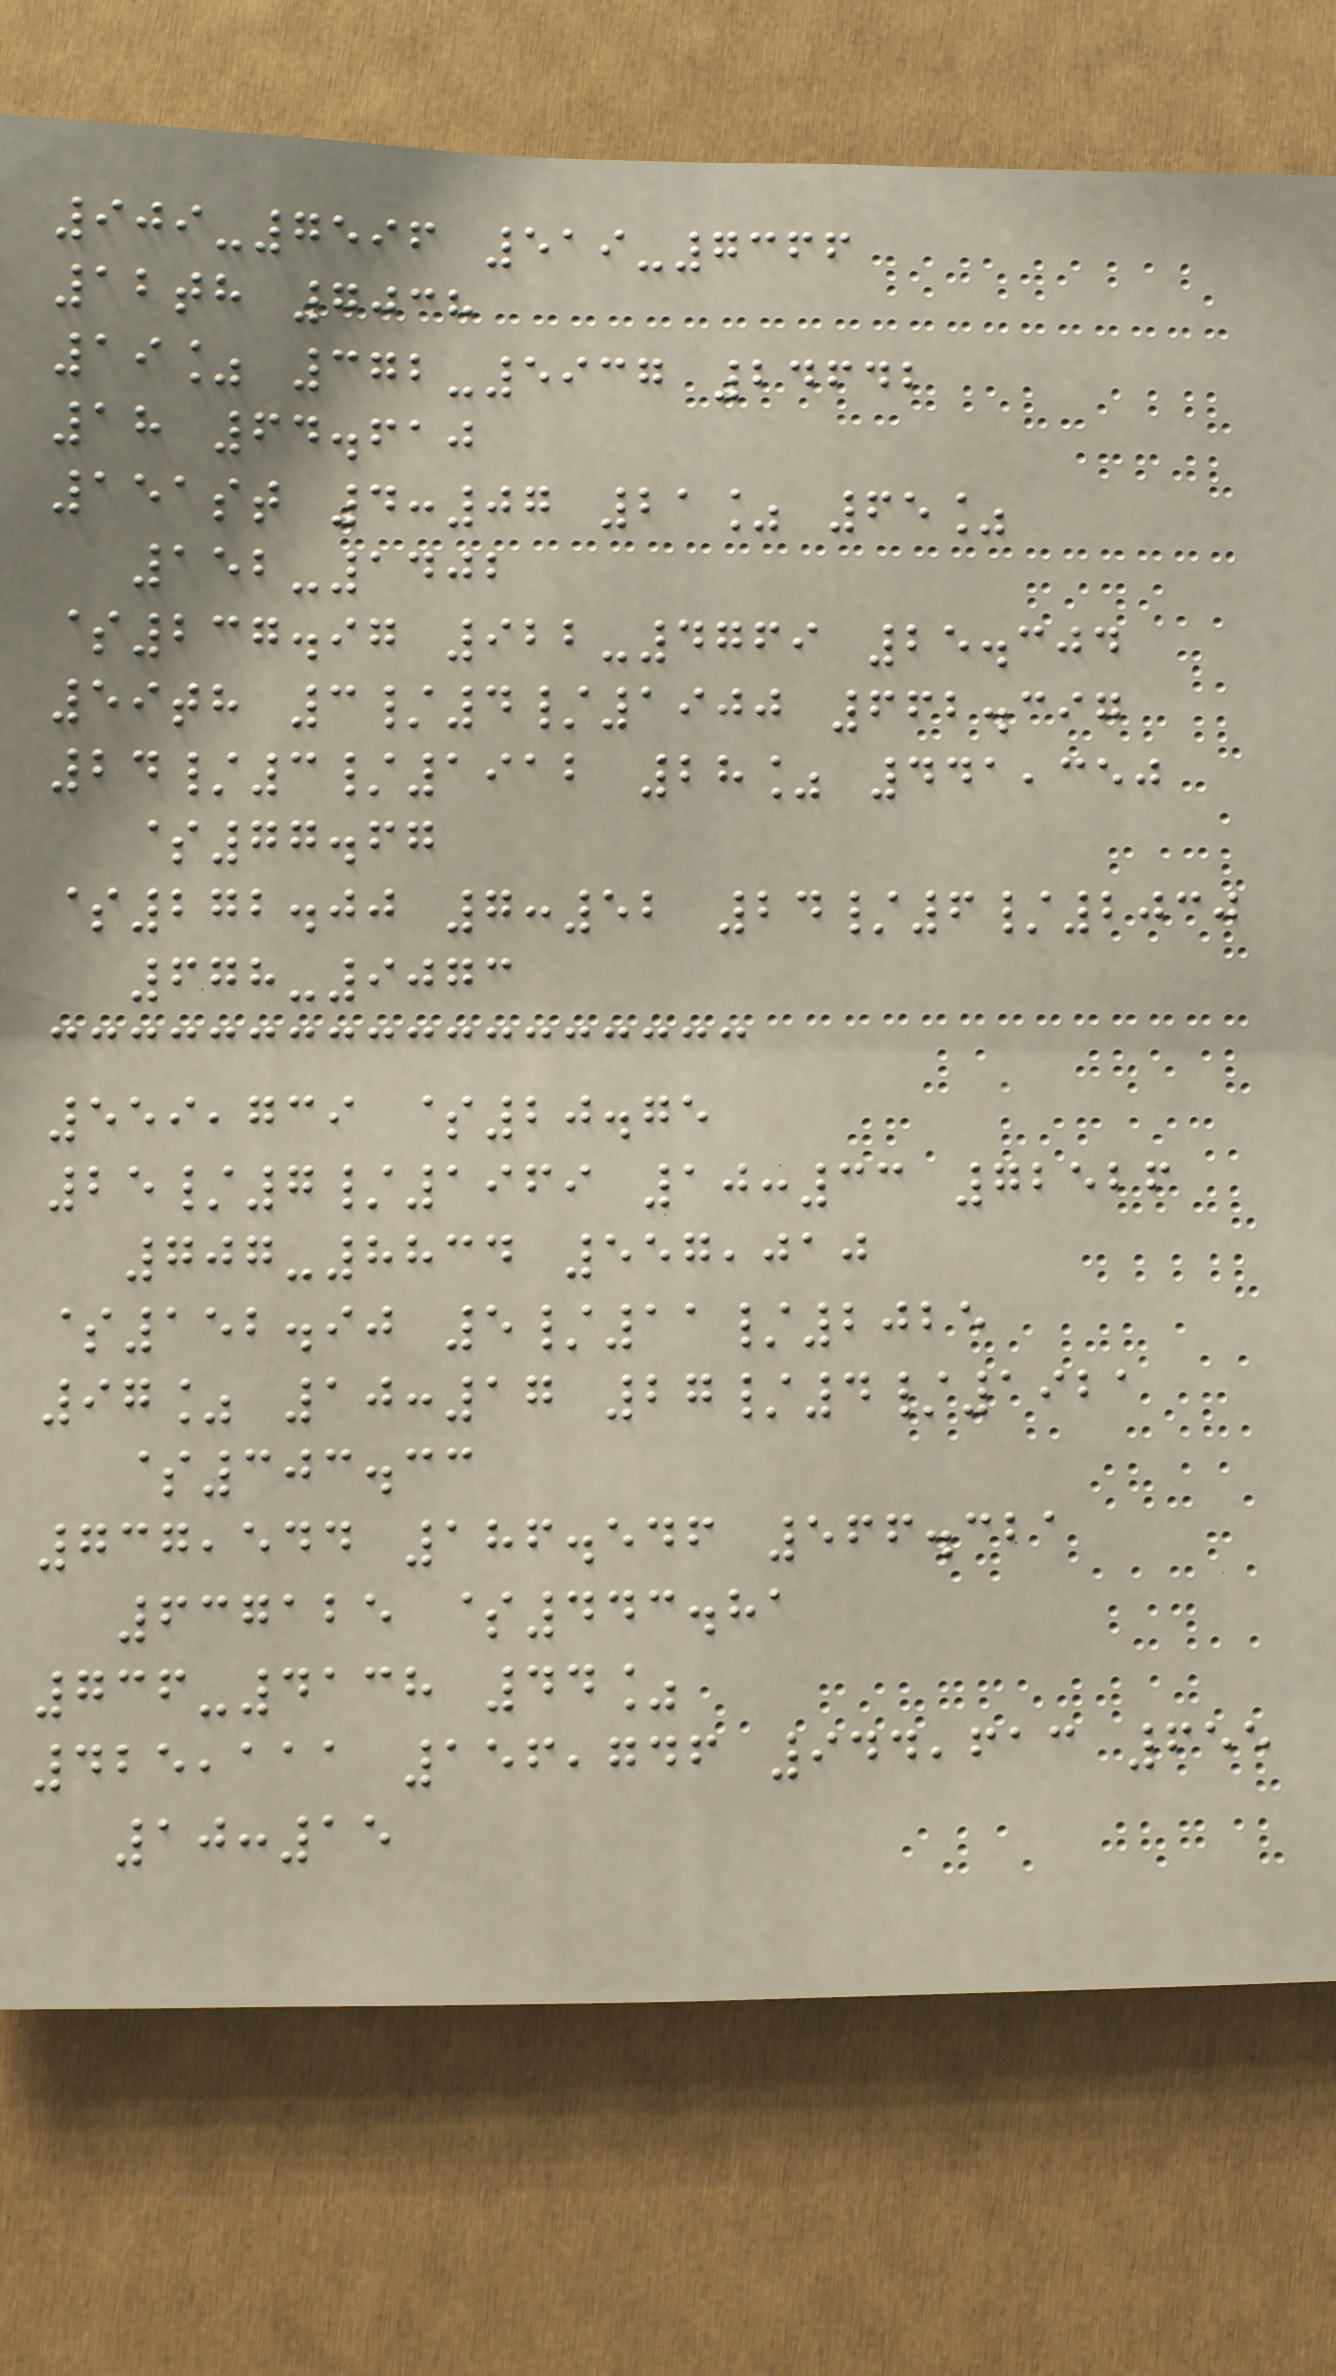909-7596 519-7366
12th 7038
19% 372-5937 24642
18 64.610
151st 4:07 21% 65%
152-1402
$237.97 922-4769 25.304
59th 3/4/1900 662.397
24/3/1912 28% 441,350
$77.67
$272.00 7:52 24/6/2030
678-9073
559,739 $20.75
25/7/1969 10:33 72526
707-8834 557,010
$152.90 5/11/2025
97% 10:17 27/4/1921
$303.33
737,544 186.546 566.321
637125 $443.81
736-4138 44%
425,111 156,746 944,613 655
10:15
